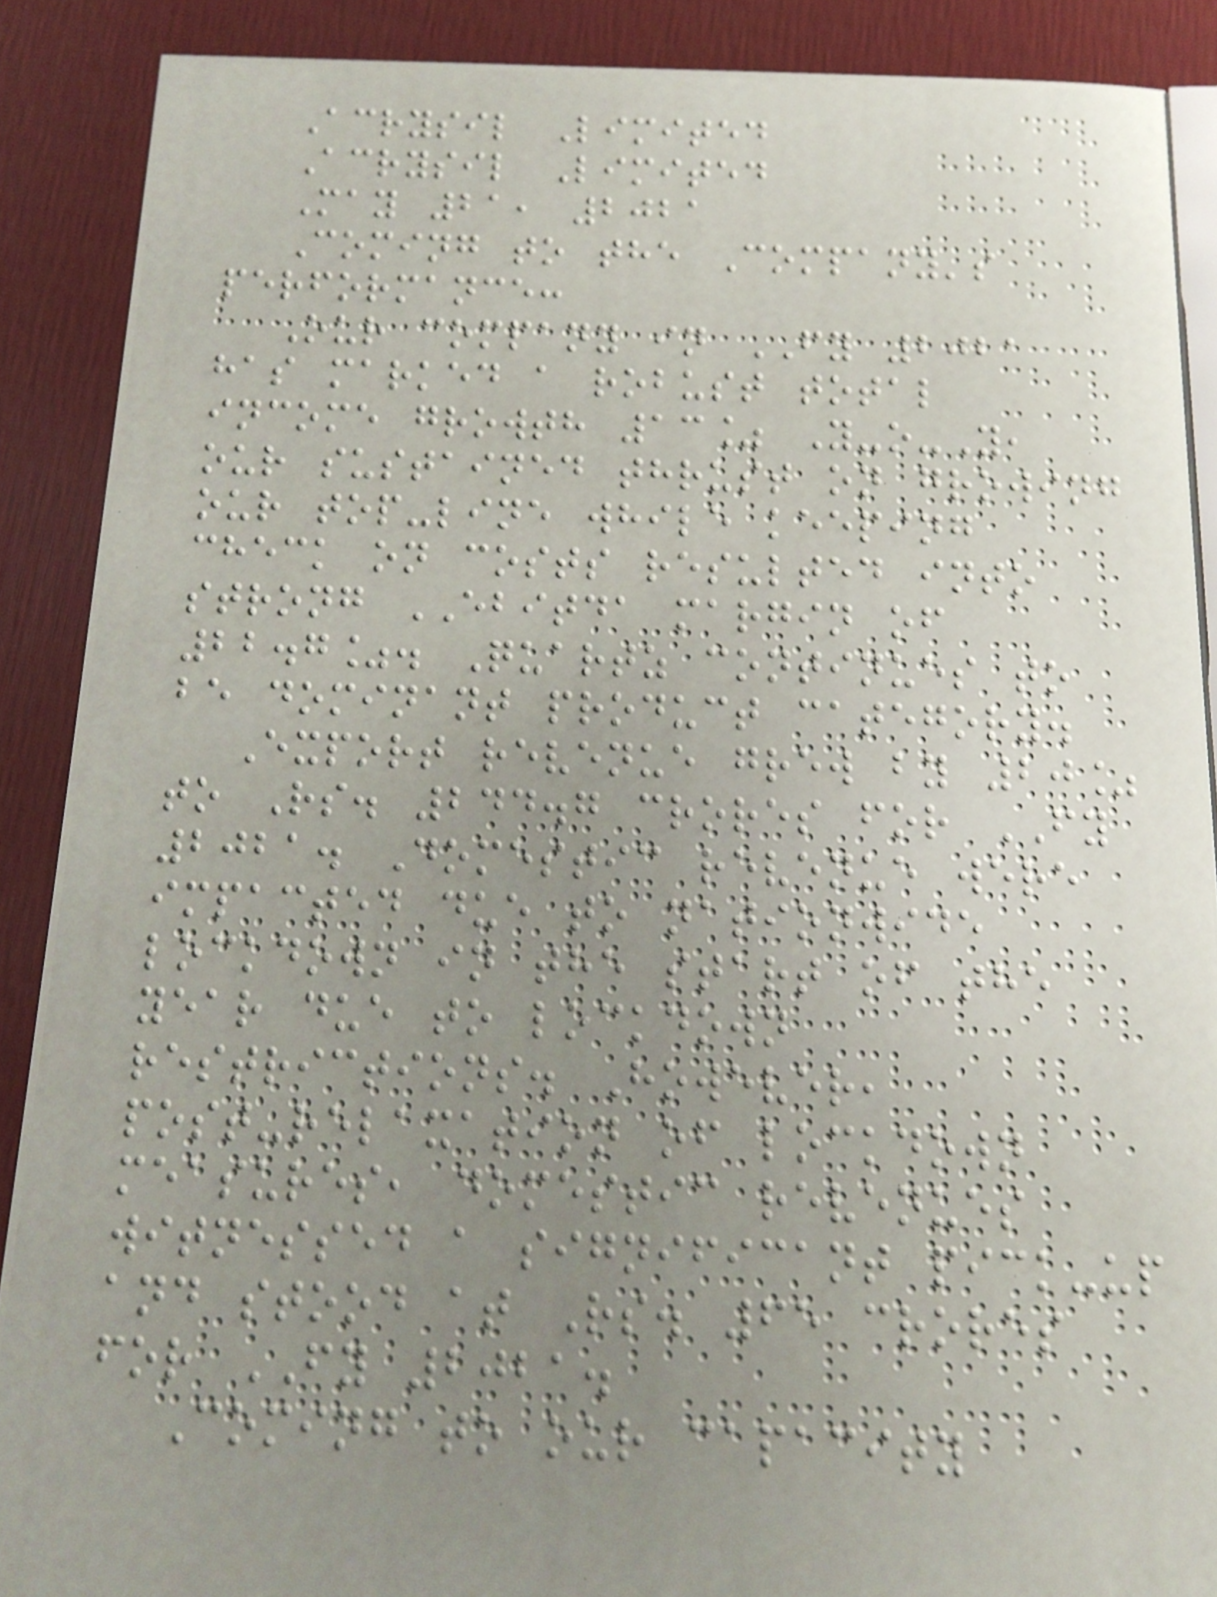Acrysil Limited
Acrysil Limited
May 21, 2021
Coming to the Company's
performance:
Our company in FY 2021
has marked a robust total
income growth 13% Y-o-Y,
our sustained thrust on growing
our top-line while keeping
check on costs resulted into
strong EBITDA margin of
22.7%. Quartz continues to
be dominant product category.
Export revenue grew by 20%
to Rs. 244.7 crores for FY
2021. Domestic revenue were
impacted due to nationwide
lockdown in the start of the
year due to lockdown
restrictions. However,
post-relaxation of lockdown
measures, domestic revenues
witnessed a significant pick-up
and stood at Rs. 65 crores
for FY 2021.
Coming to our capacity
